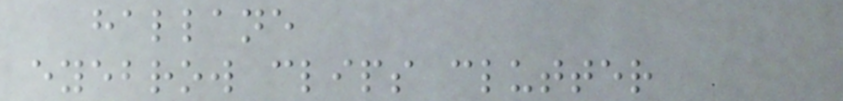hallane
eyebrow clips clutter
